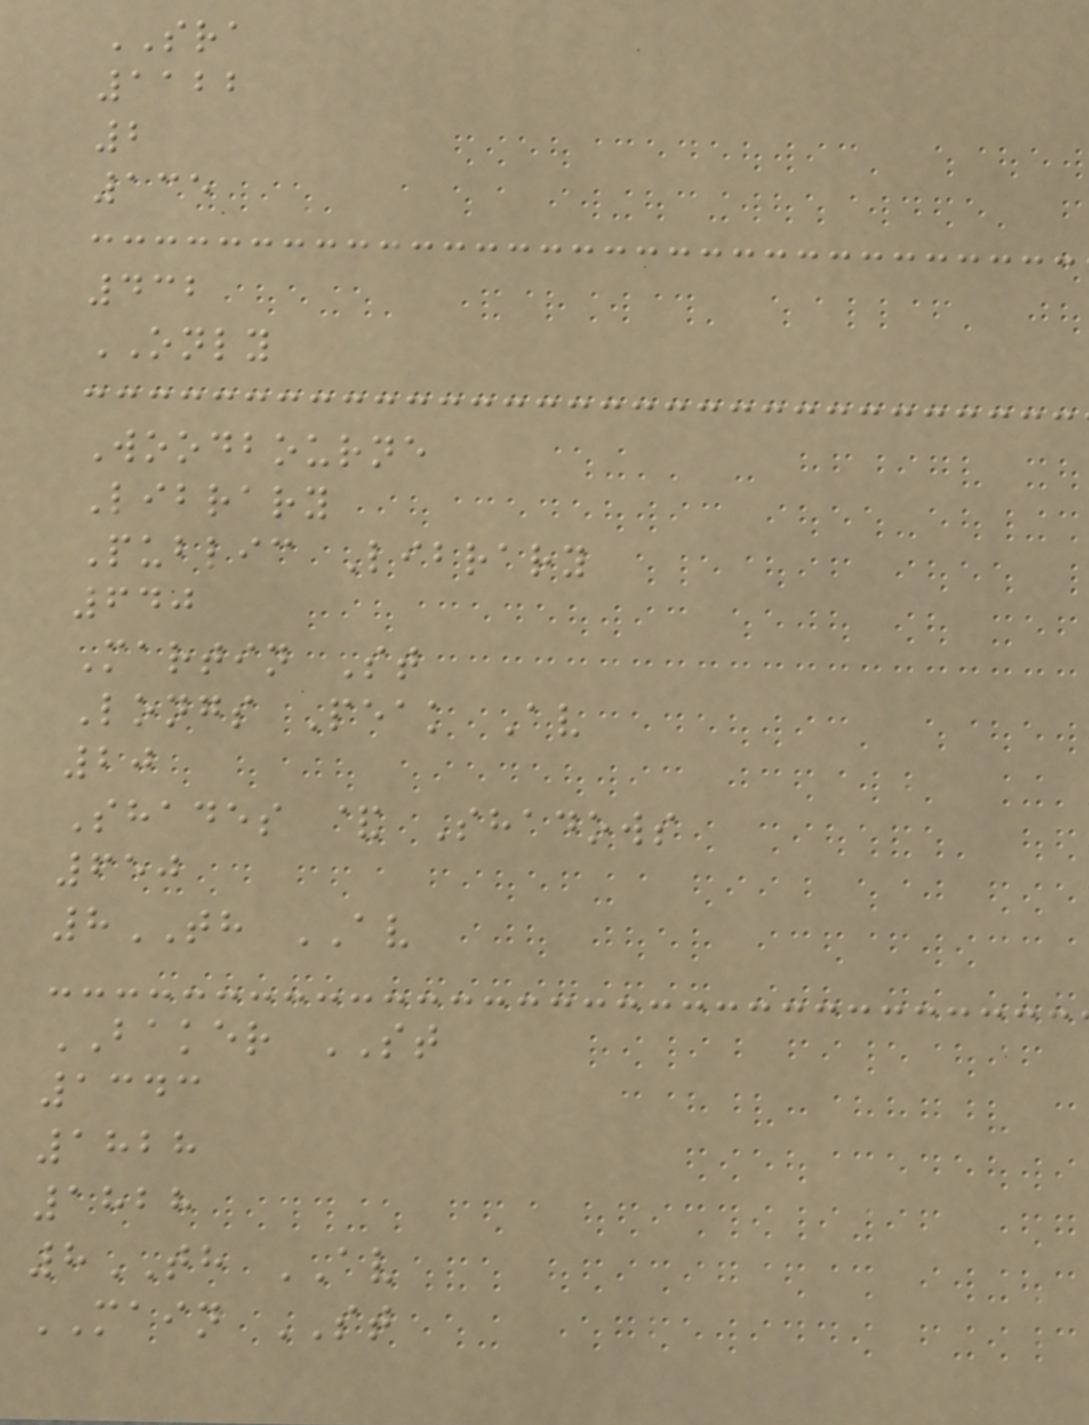SRA
1122
2
135
432
ONLY
Woodbourne
Library
Public Library
640
Martin St
Longs Peak Av
20
Shades & Shadows
650
8TH AV
BAKER ST
1343
1828
1828
8TH AV
MAIN ST
